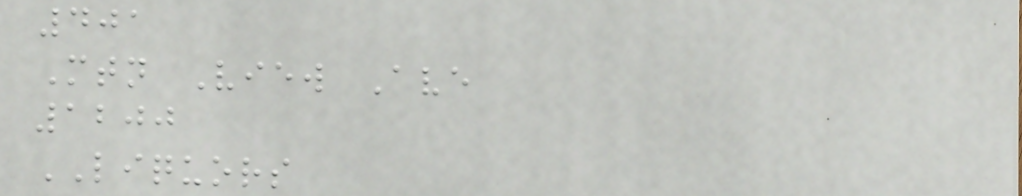401
Mtn View Ave
1200
LIQUORS
